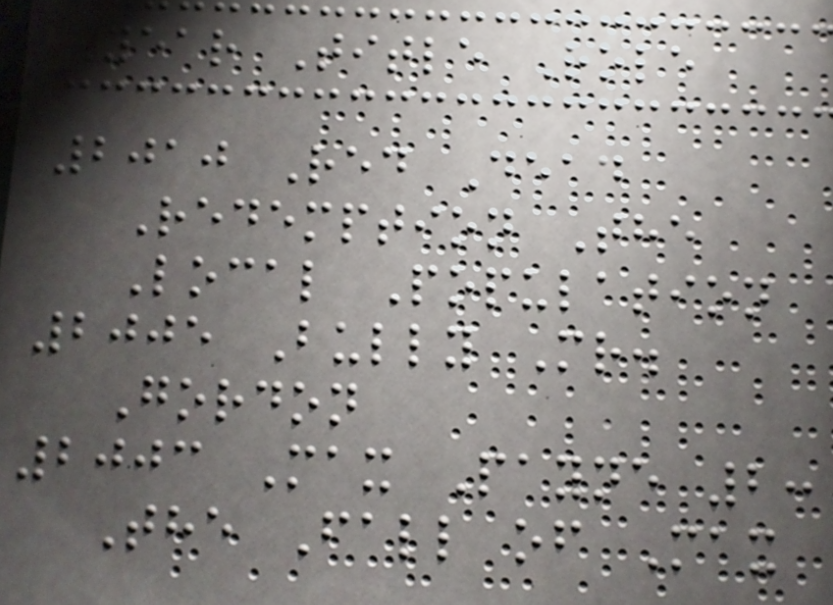Year Title Role
2010 Red Dead
Redemption The
Local Population
2005 Bully Mr.
Gordon
2003 Max Payne 2:
The Fall of Max
